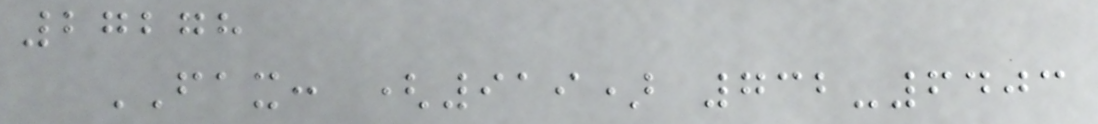27278
FAX: (919) 732-6403
